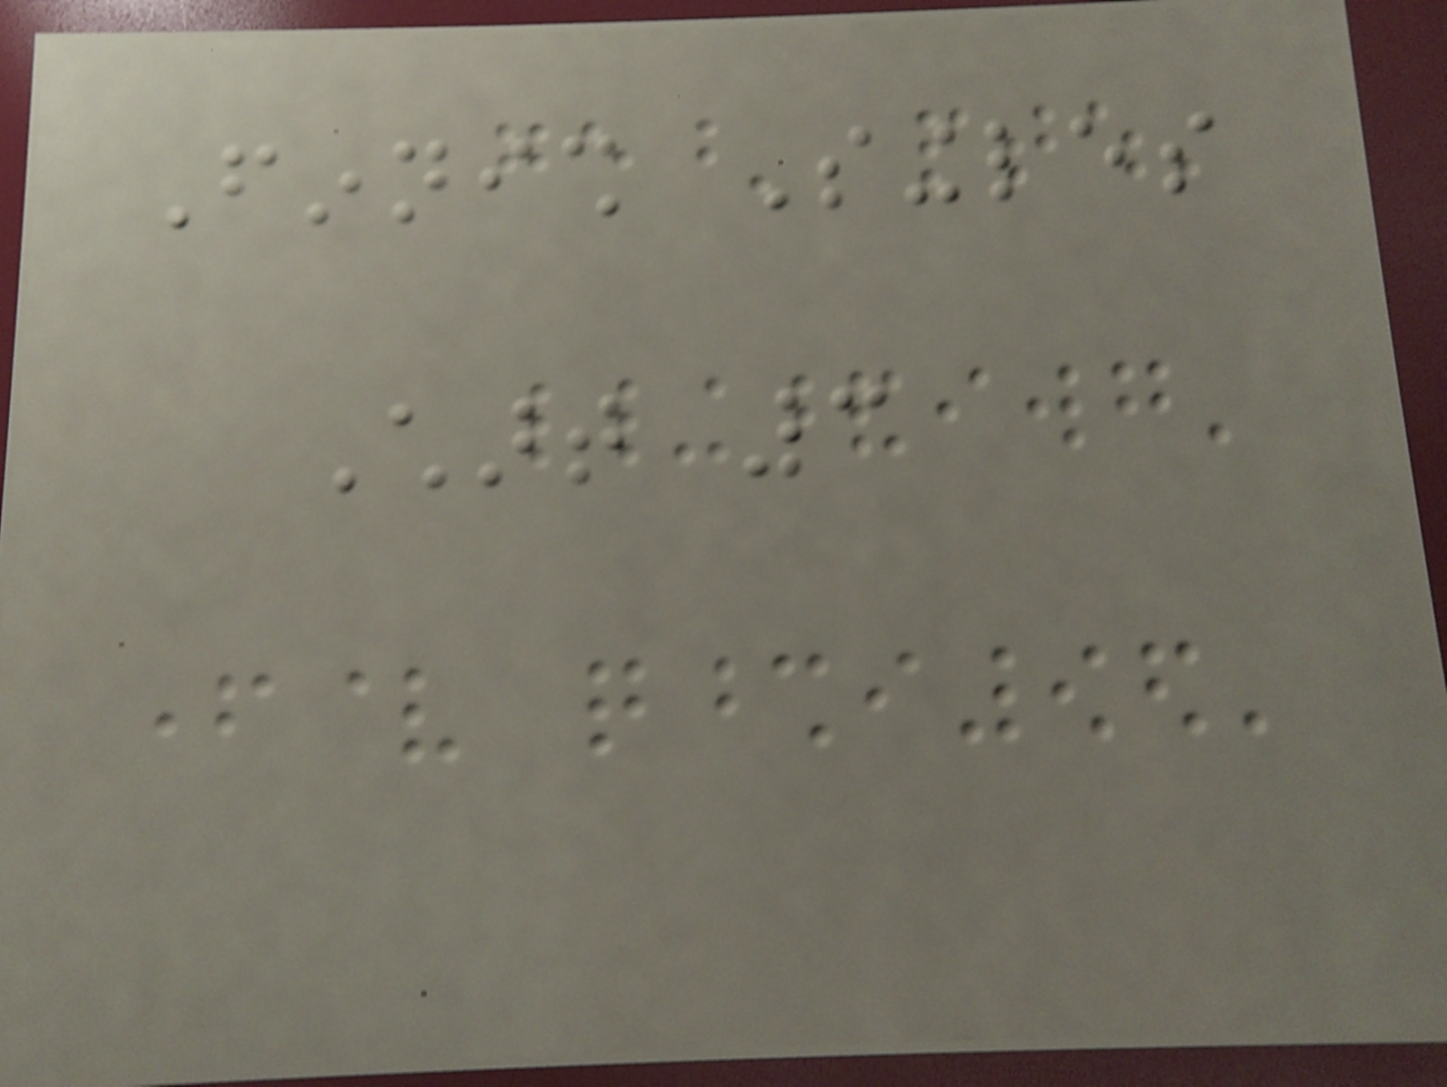Finnish Singles
Chart 3
